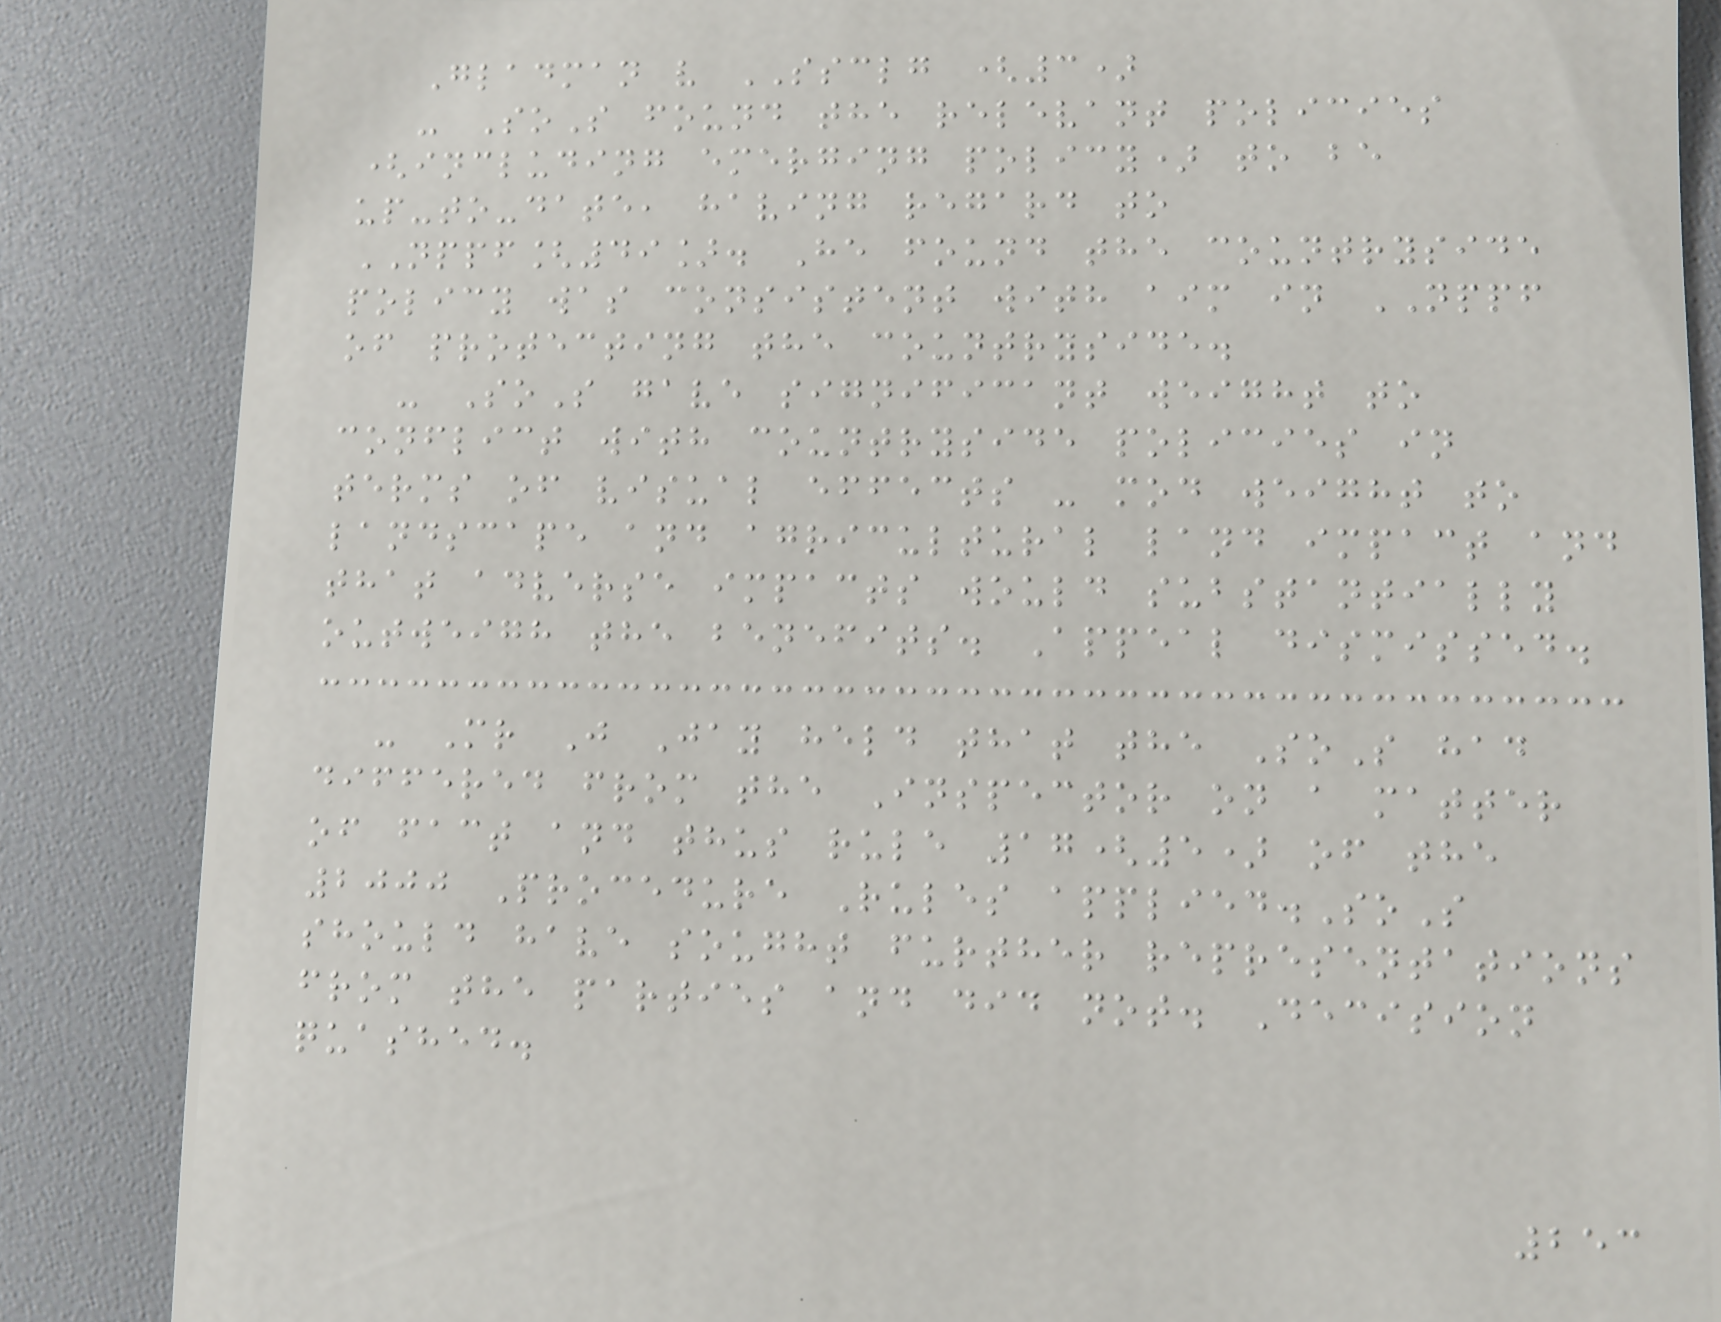Gladman v SSCLG (3)
- SoS found the relevant policies
(including emerging policy) to be
up-to-date, having regard to
NPPF[49]. He found the countryside
policy was consistent with aim in NPPF
of protecting the countryside.
- SoS gave significant weight to
conflict with countryside policies in
terms of visual effects - mod weight to
landscape and agricultural land impact and
that adverse impacts would substantially
outweigh the benefits. Appeal dismissed.
- Mr J Jay held that the SoS had
differed from the Inspector on a matter
of fact and thus rule 17(5) of the
2000 Procedure Rules applied.SoS
should have sought further representations
from the parties and did not. Decision
quashed.
253
